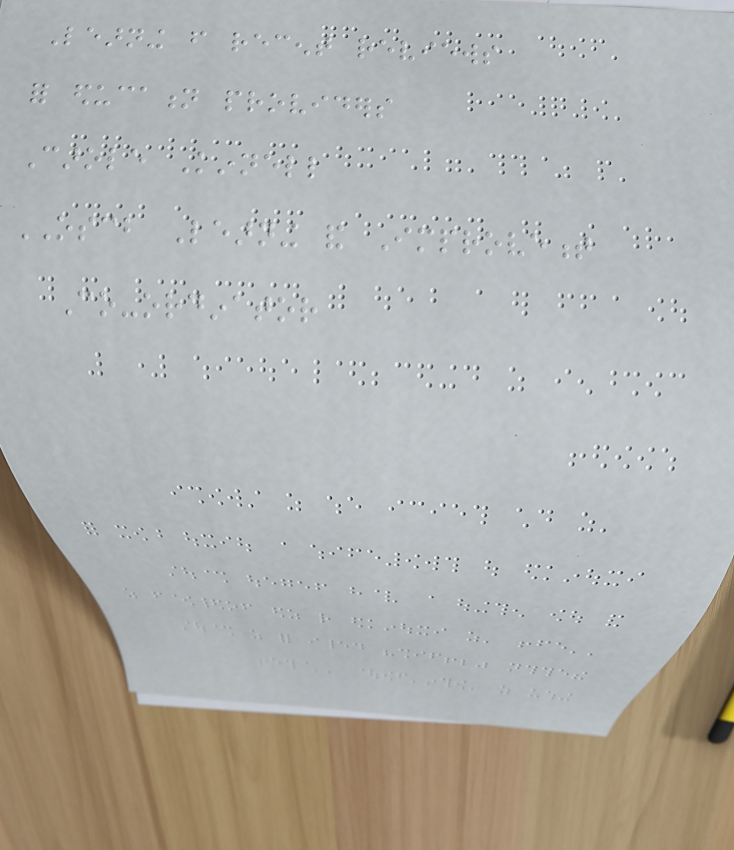Learning from recent reviews
for education providers
Carole Kinnell
OSCB Learning and Improvement
Co-ordinator
